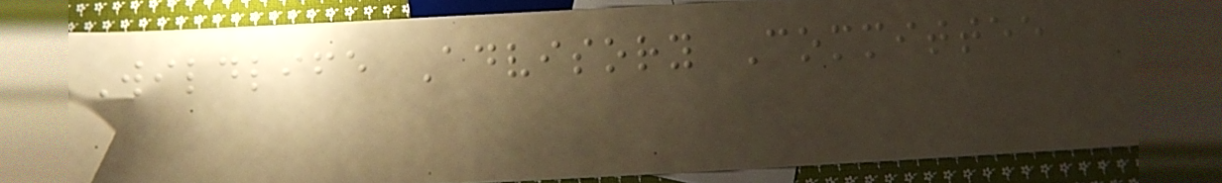Wildlife Advisory Committee
